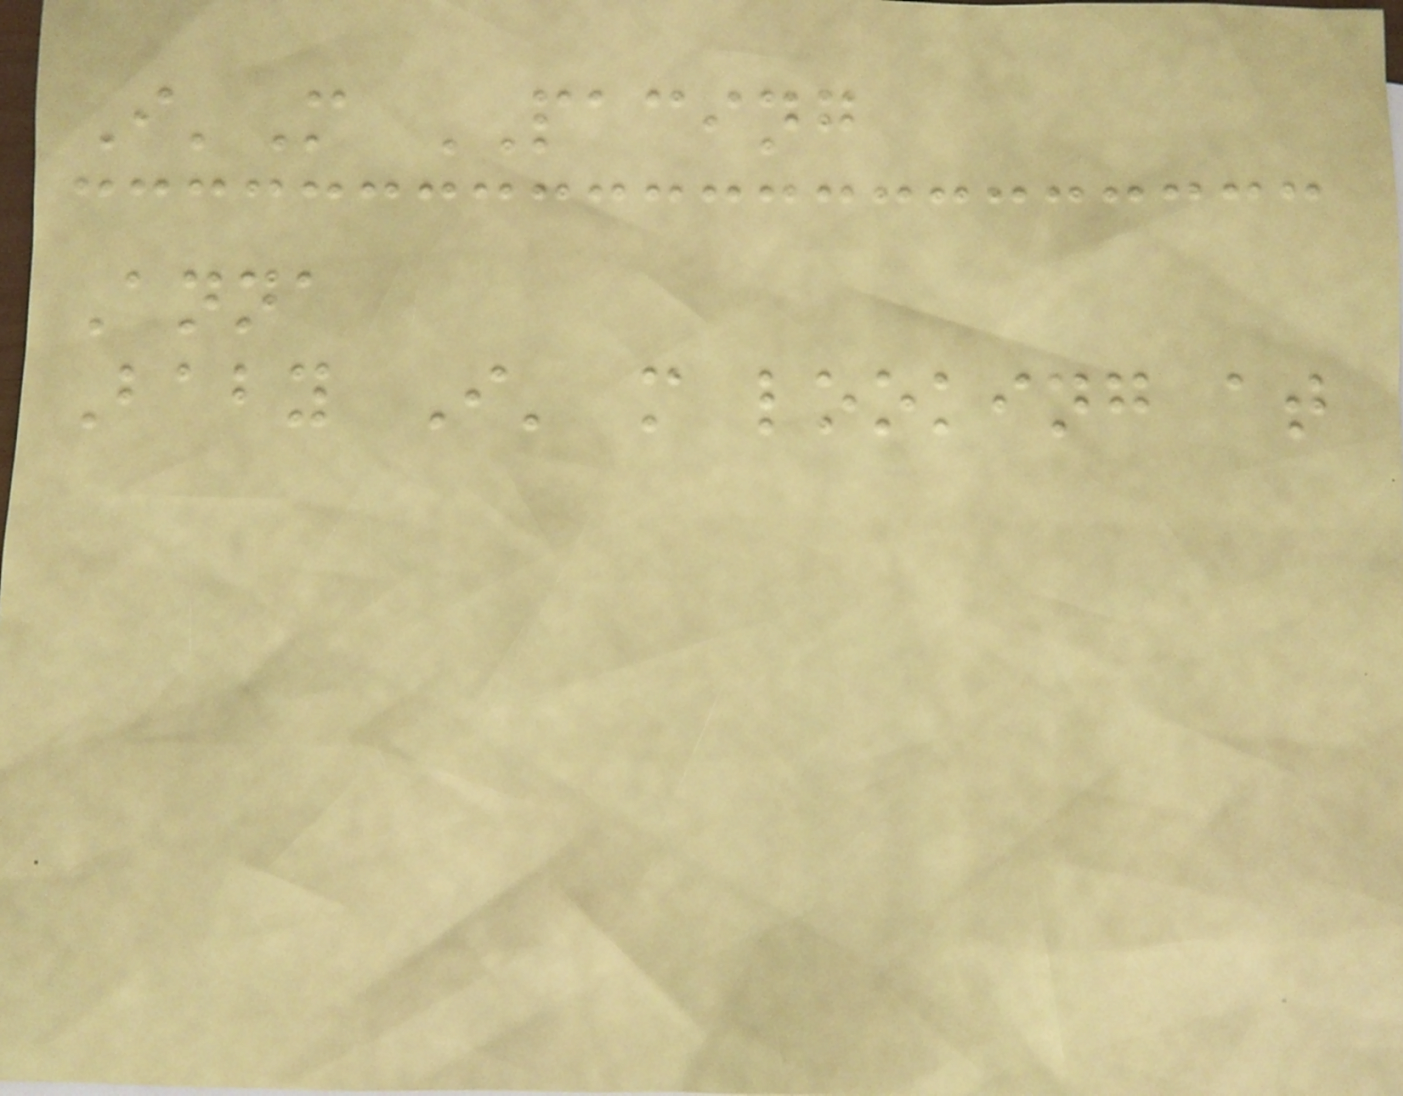I'M PACING
Anna
Baby I' m looking at
